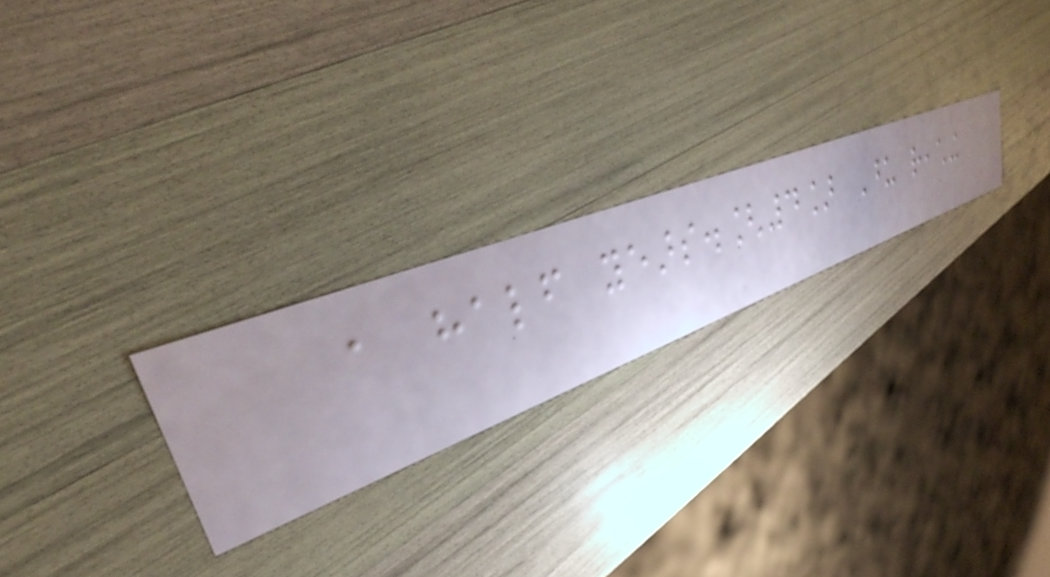a half years.[4] Upon reaching
